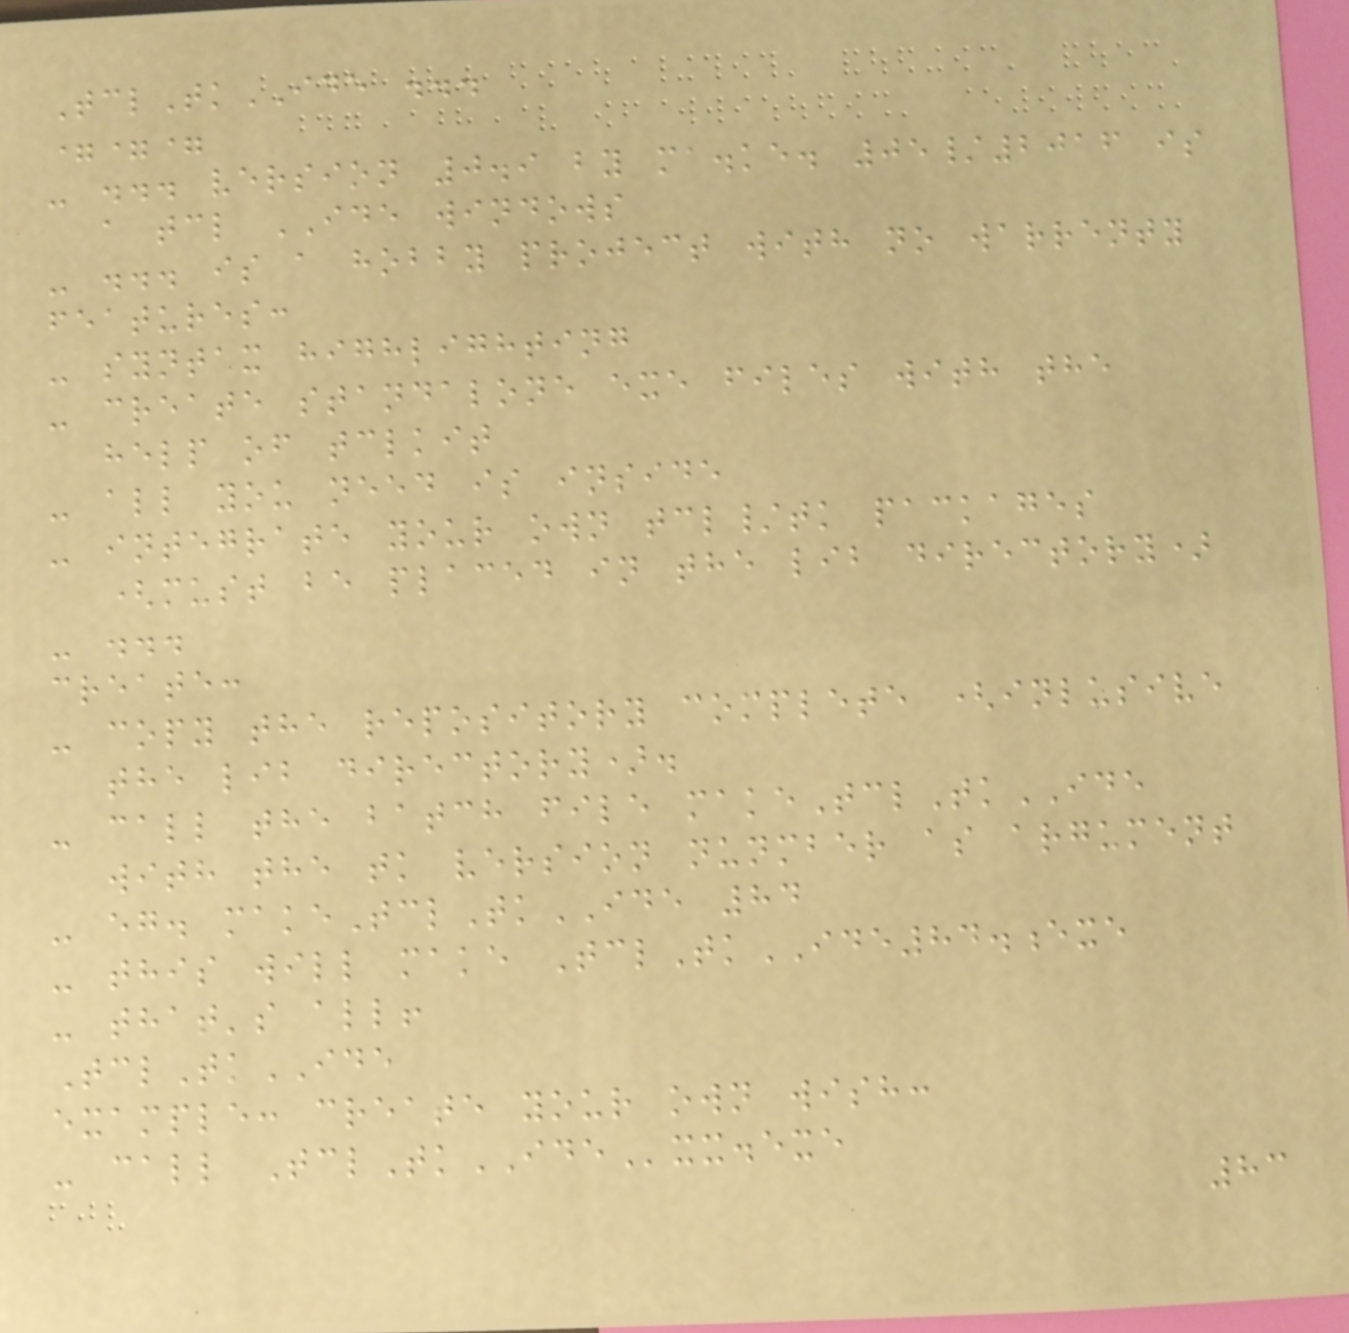TclTkIDE ...
===
- ... version 0.9 by ma.ke. 05/2016 is
a tcl IDE windows
- ... is a hobby project with no warrenty
features:
- syntax highlighting
- create standalone exe files with the
help of tclkit
- all you need is inside
- integrate your own tcl/tk packages
(must be placed in the lib directory)
- ...
create:
- copy the repository complete (inlusive
the lib directory).
- call the batch file makeTclTkIDE
with the tk version nunmber as argument
- eg. makeTclTkIDE 84
- this will make TclTkIDE84.exe
- that's all!
TclTkIDE
example: create your own wish:
- call TclTkIDExx.exe
83
